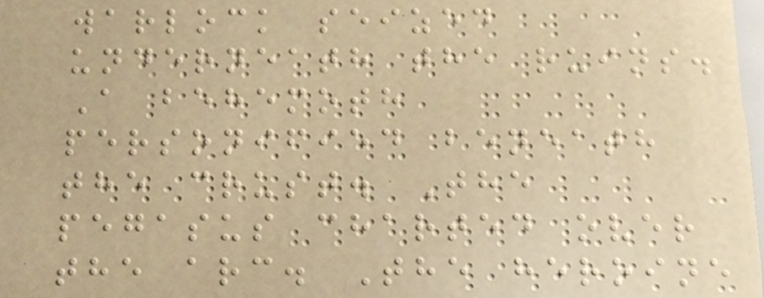warlock seized
underneath the ruins.
A behemoth
personified beneath
the crust. The
pegasus charted over
the arc. The heroine
